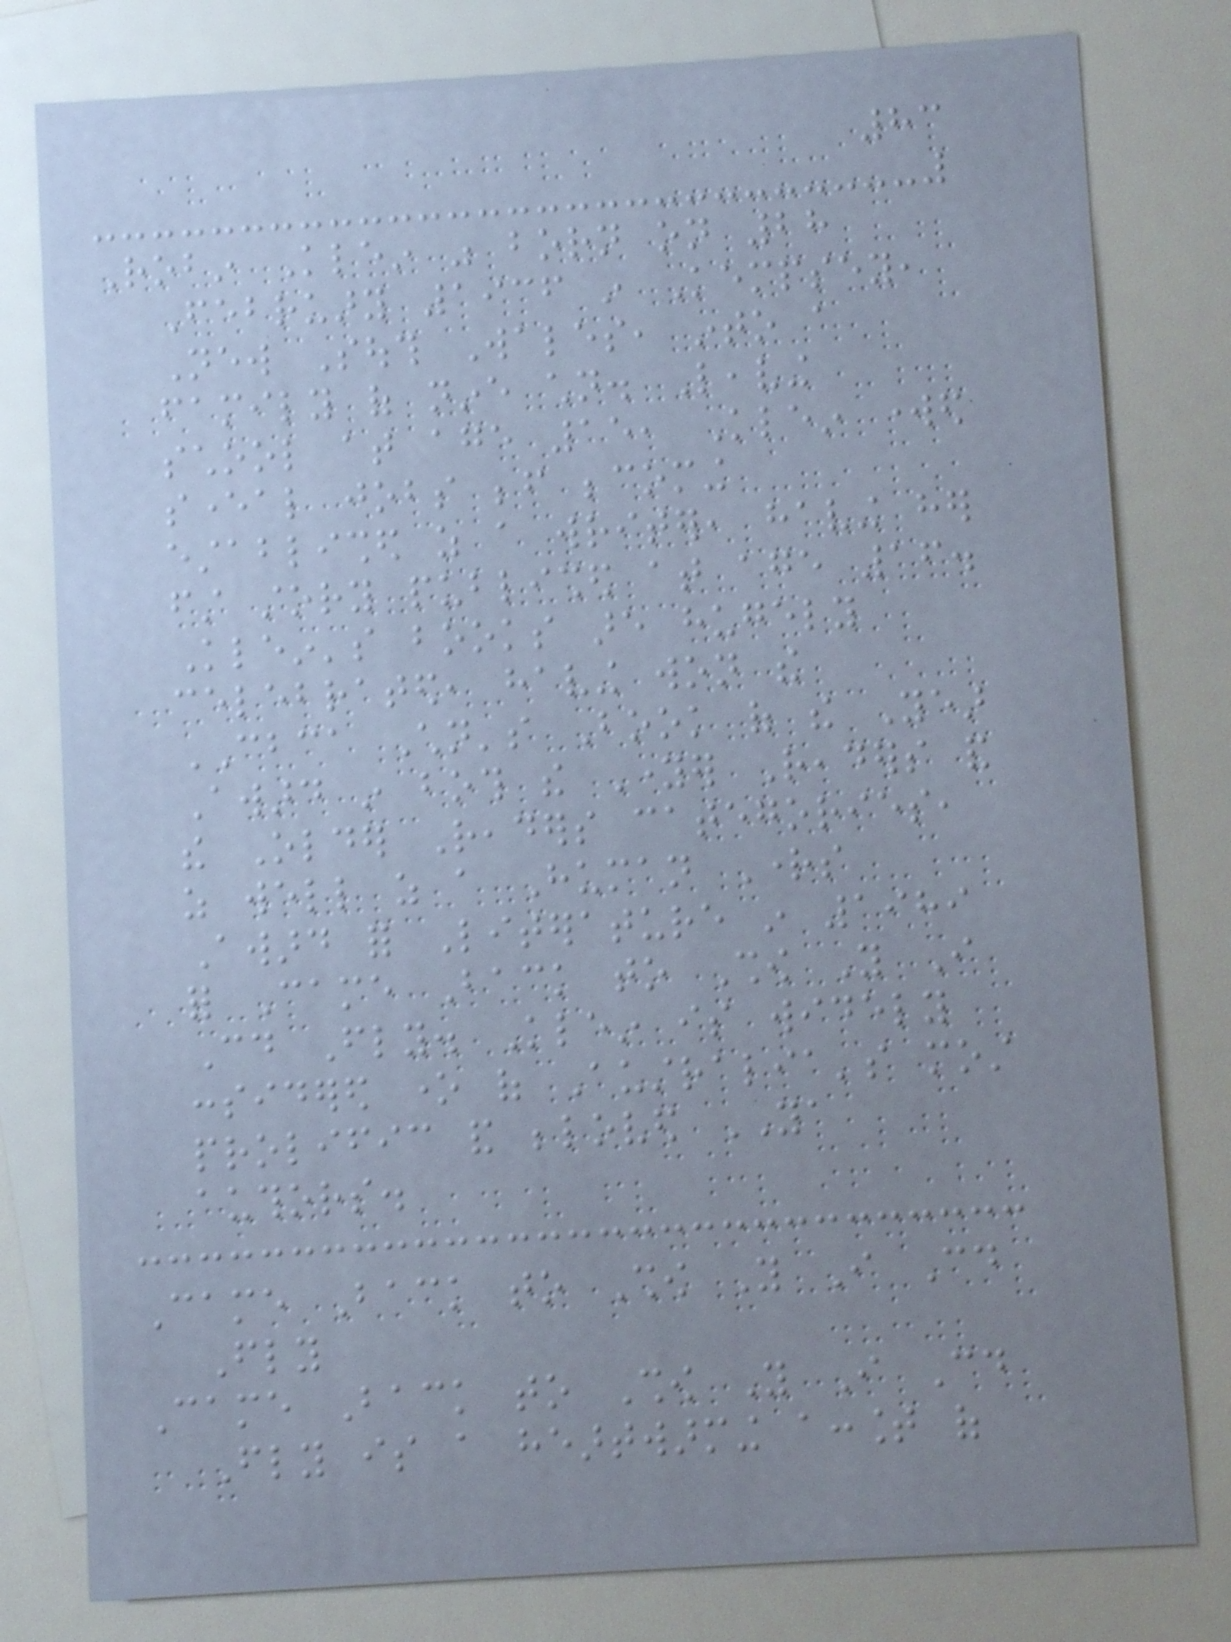83
Robin Klein was born on 28
February 1936 in Kempsey,
New South Wales, into a
family of nine children. Leaving
school at age 15, Klein worked
several jobs before becoming
established as a writer, having her
first story published at age 16.
Klein's books are hugely
celebrated, having won the
CBCA Children's Book of the Year
Award in both the Younger Readers and
the Older Readers categories,
as well as a Human Rights
Award for Literature in 1989
for Came Back to Show You I
Could Fly. Klein is widely
considered one of Australia's most
prolific and beloved YA
authors.
Came Back to Show You I Could
Fly
Came Back to Show You I Could
Fly is a heartwarming account of
